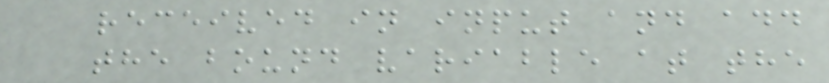received in input and add
the bound variable at the
